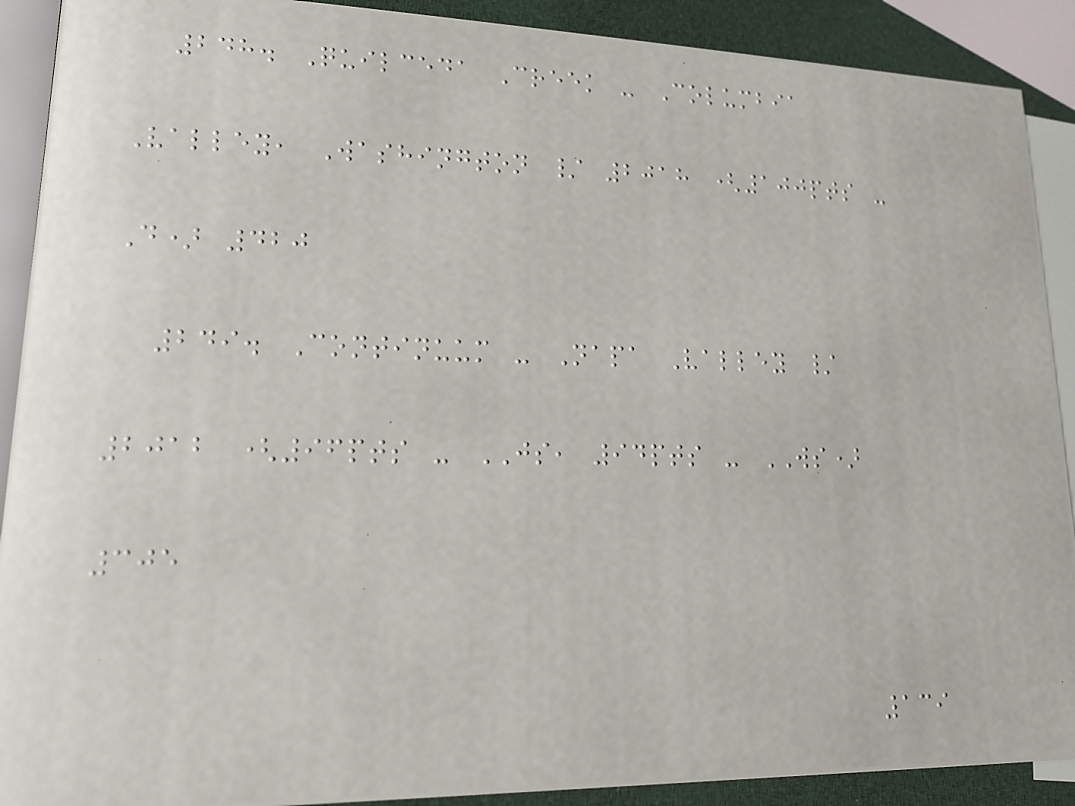248. Quilceda Creek - Columbia
Valley, Washington / 2018 (100pts -
D) 420
249. Continuum - Napa Valley /
2012 (96pts - JS, 94pts - WS)
305
139
